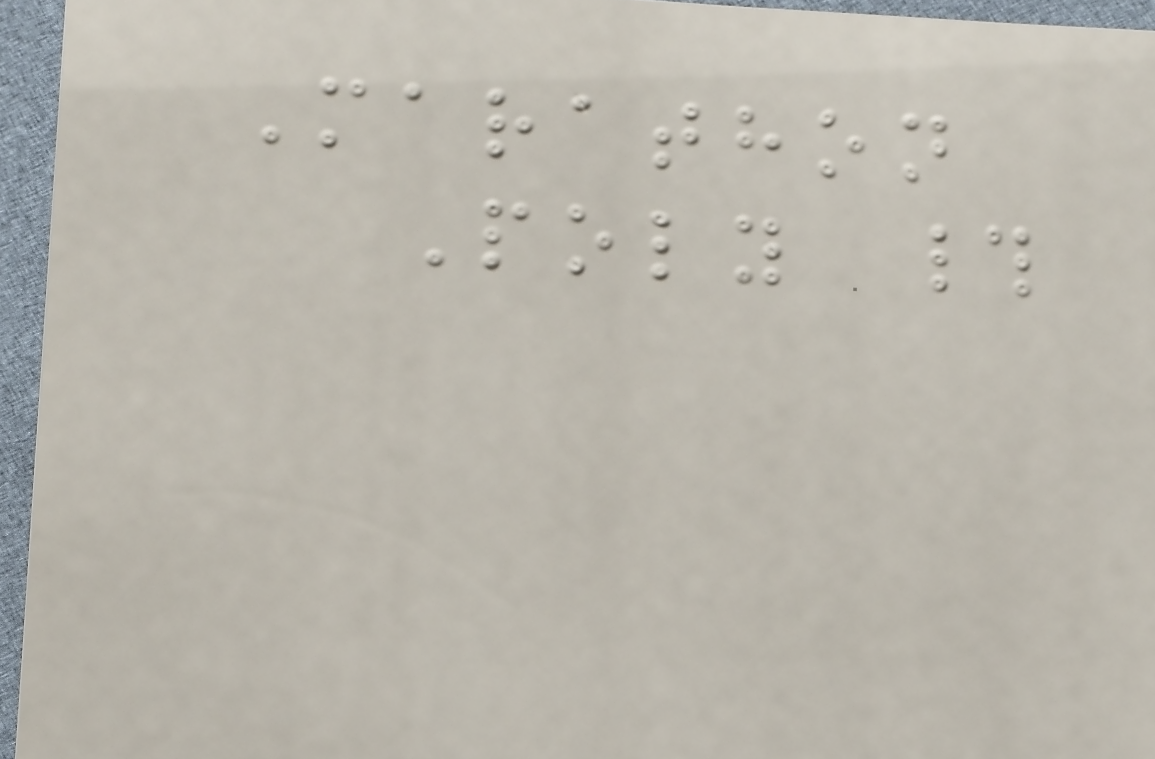Marathon
Poly #
